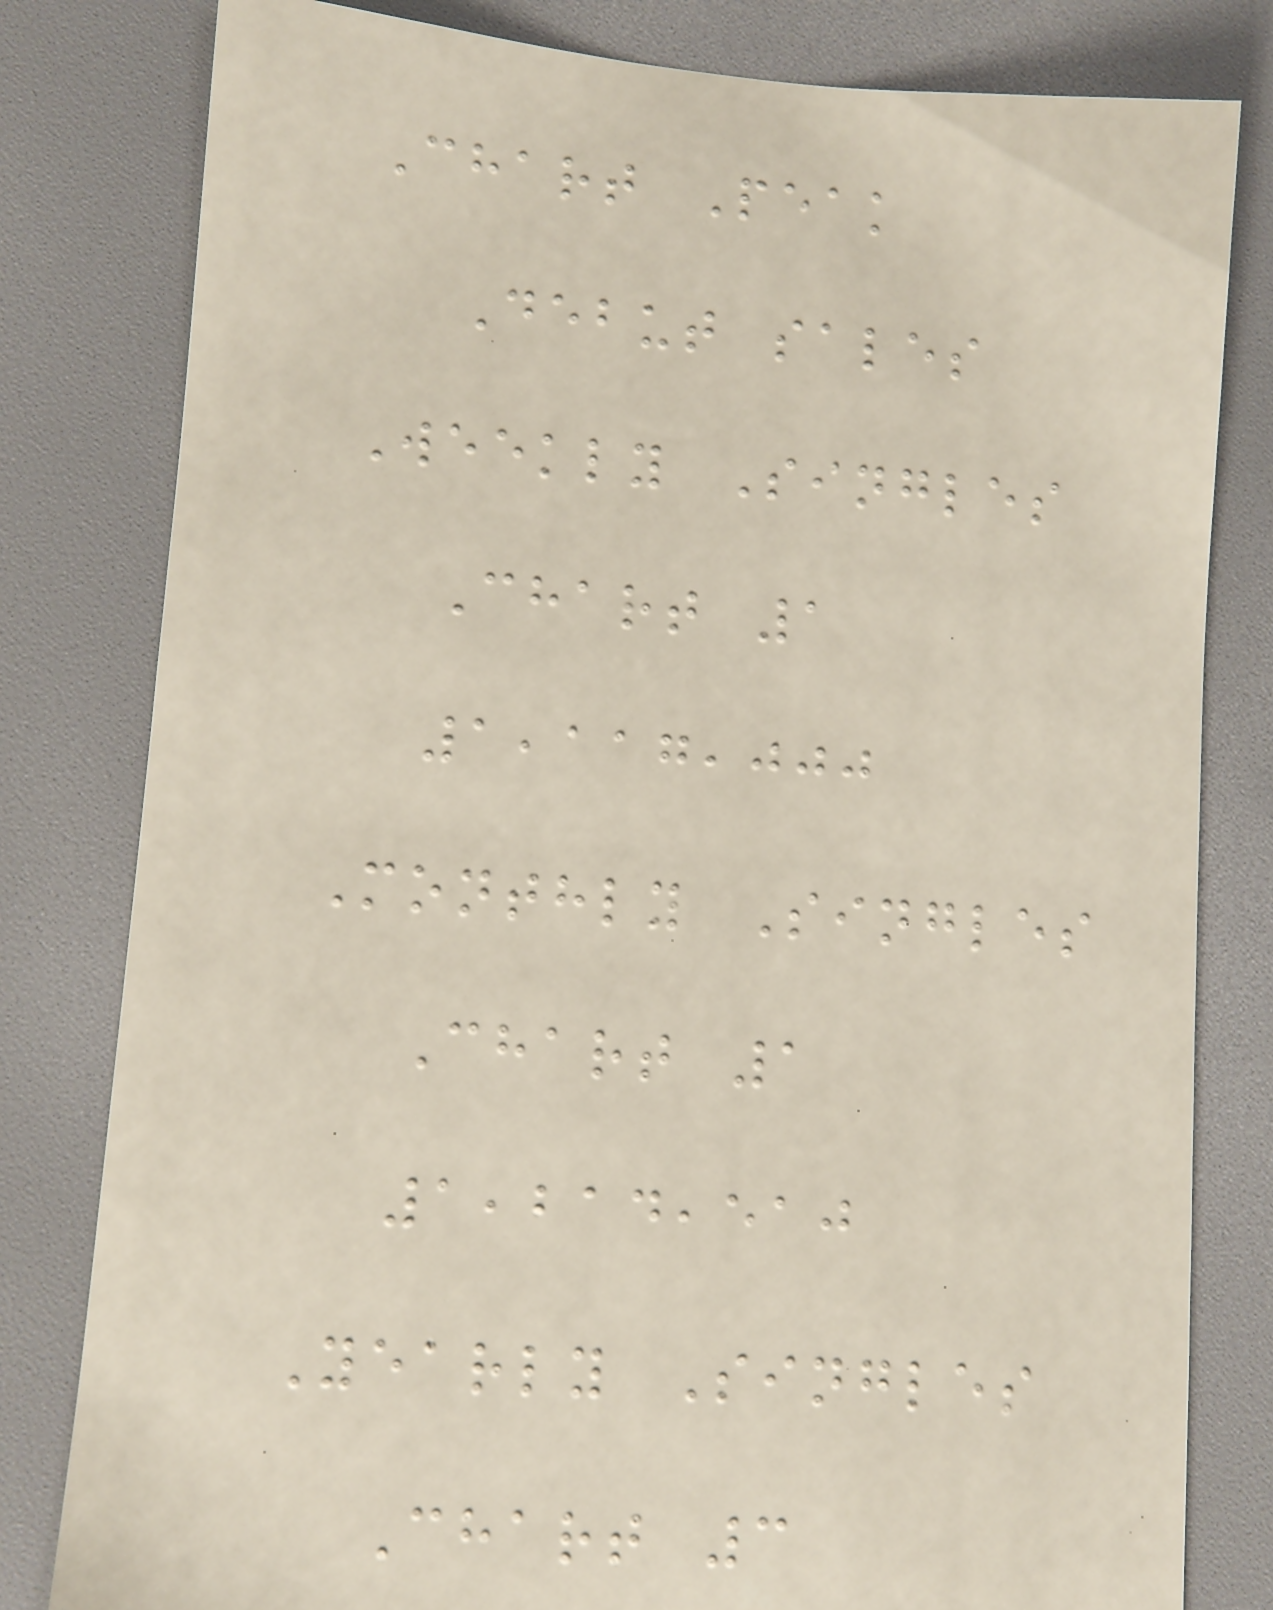Chart Peak
Debut sales
Weekly Singles
Chart 1
1,117,000
Monthly Singles
Chart 1
1,214,510
Yearly Singles
Chart 3
